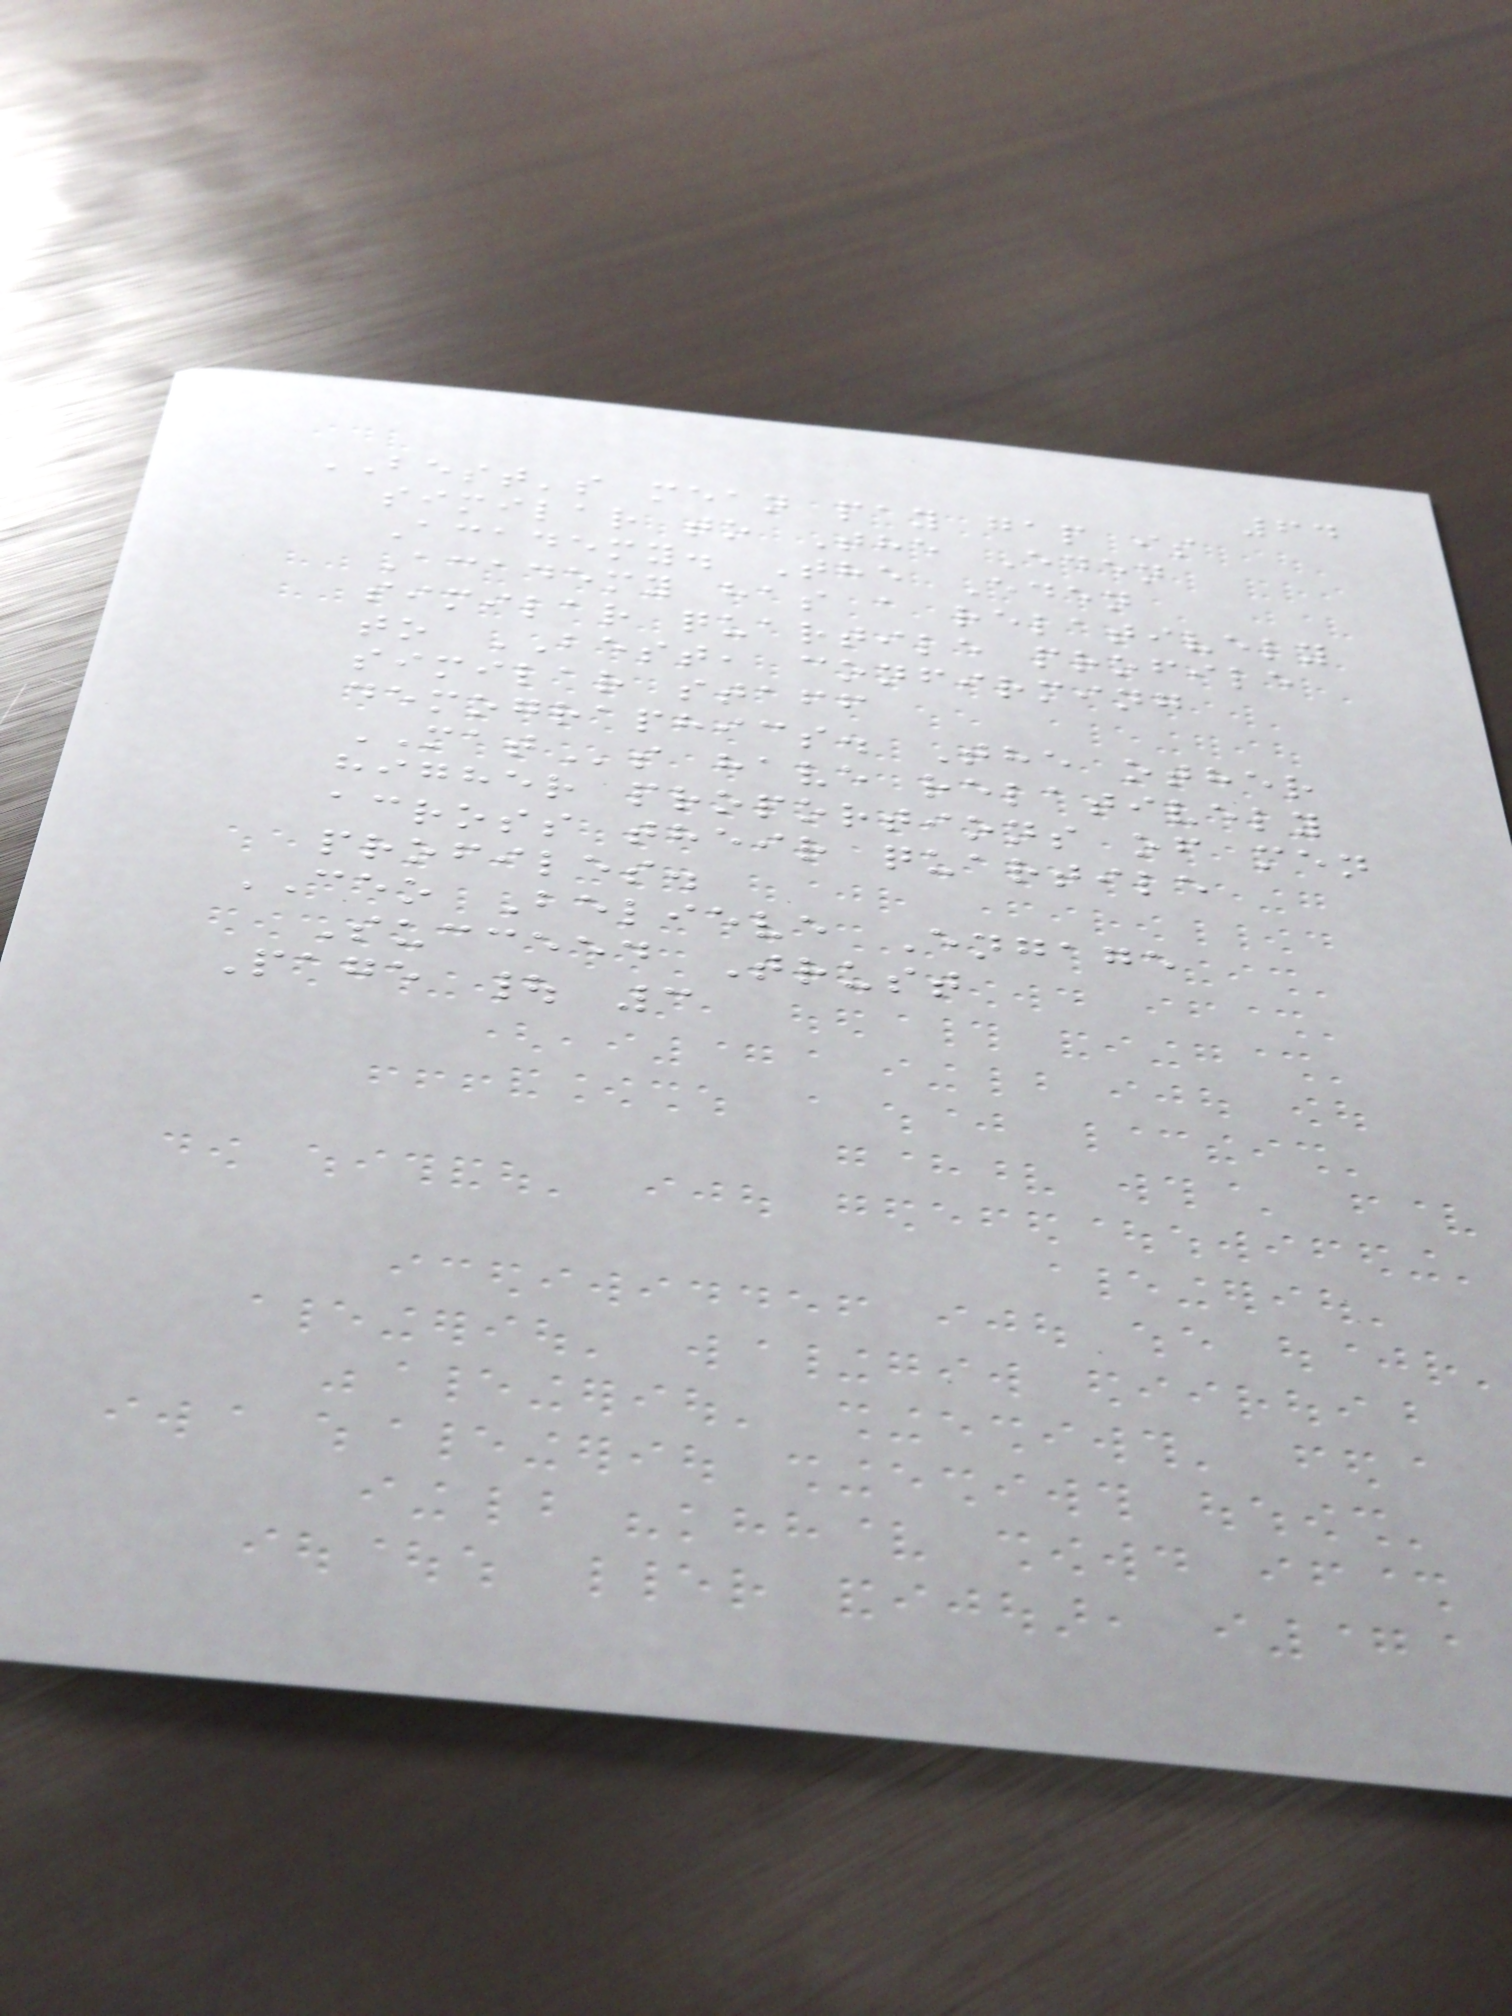64
BEST's mean pay gap is
similar to The Eden
Academy. The Eden
Academy has a relatively
similar quartile profile
to BEST, confirming
similar staff
demographics. The other
MATs have relatively
higher proportions of men
across their quartile
profiles.
CEO Believe Engage
Succeed Trust
Page | 3
